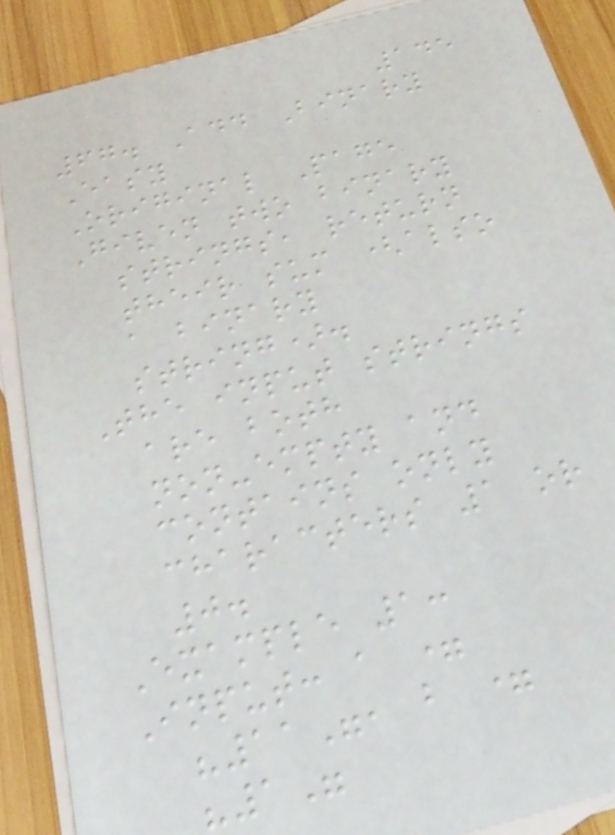145
67. Add Binary
Easy
Original Page
Given two binary
strings, return
their sum (also
a binary
string).
The input strings
are both
non-empty and
contains only
characters 1 or
0.
Example 1:
Input: a =
"11", b =
"1"
